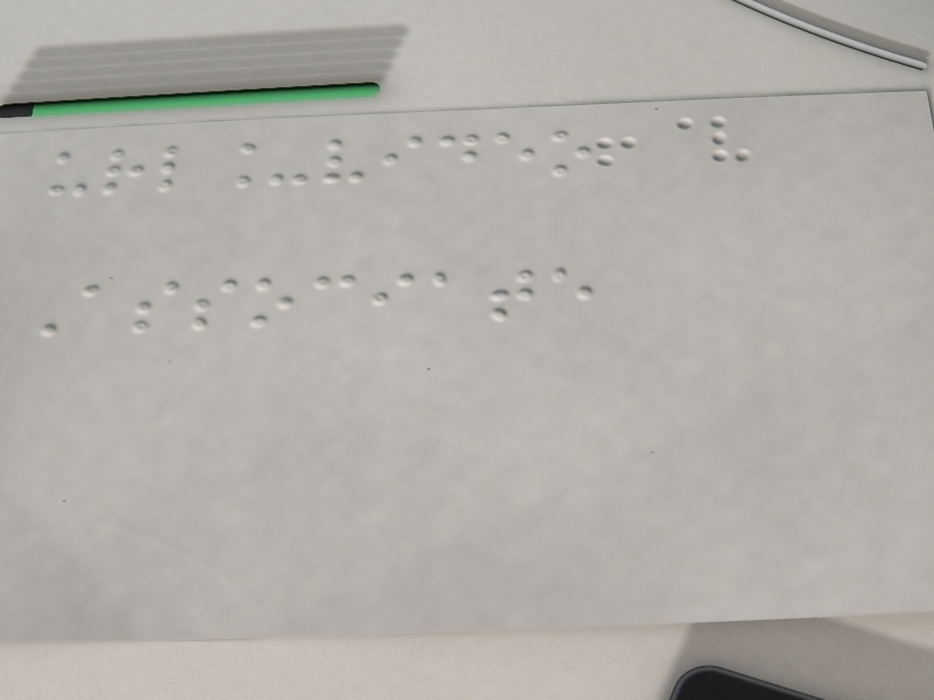url_video
Associate
